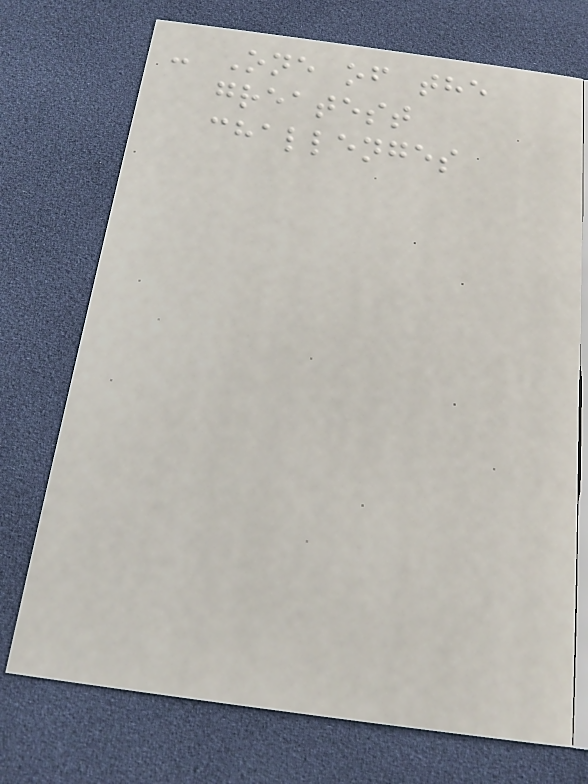- One of the
greatest
challenges
